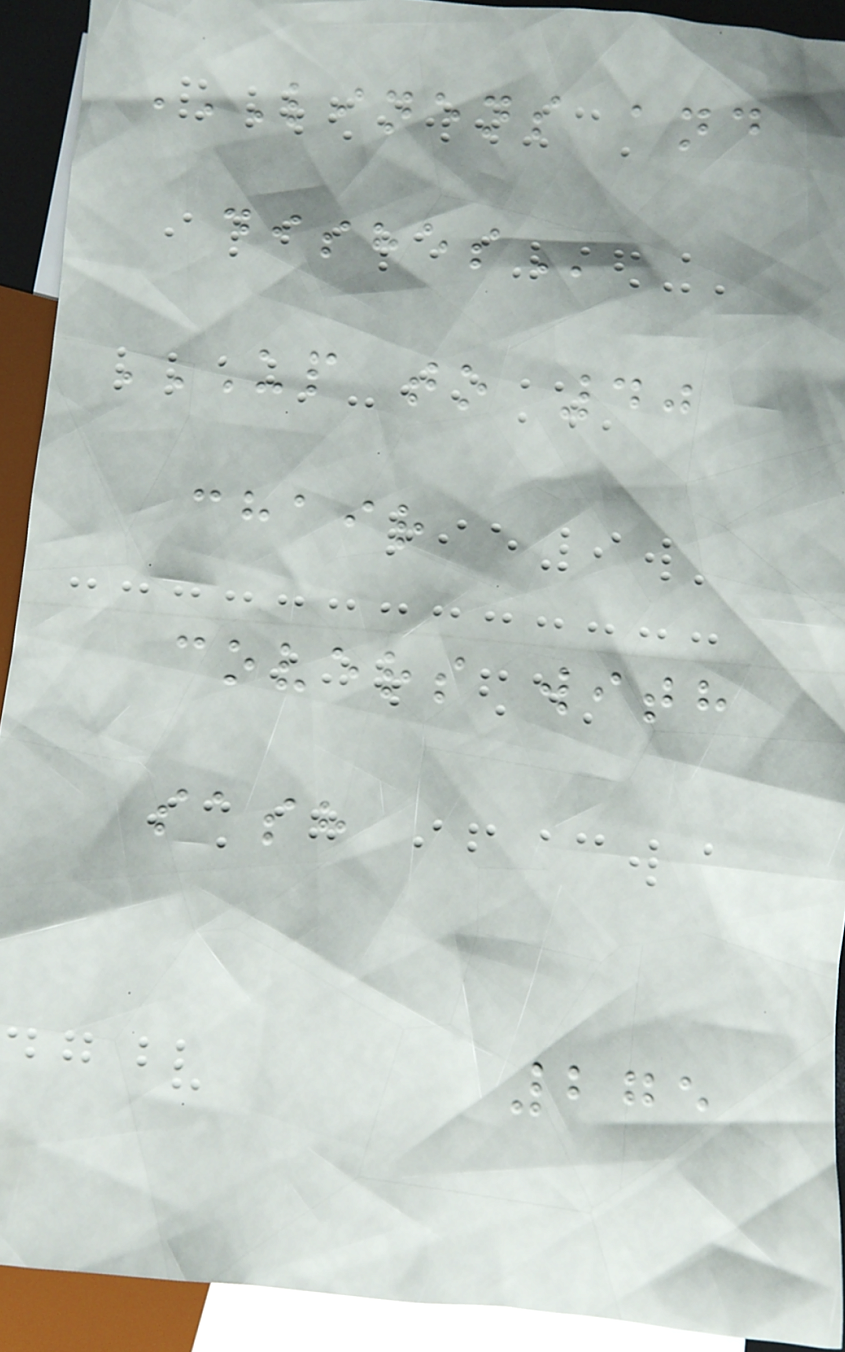LINENS AND
DISHES
UP TO 40
CHAIR
COVERS WITH
SASH
275
